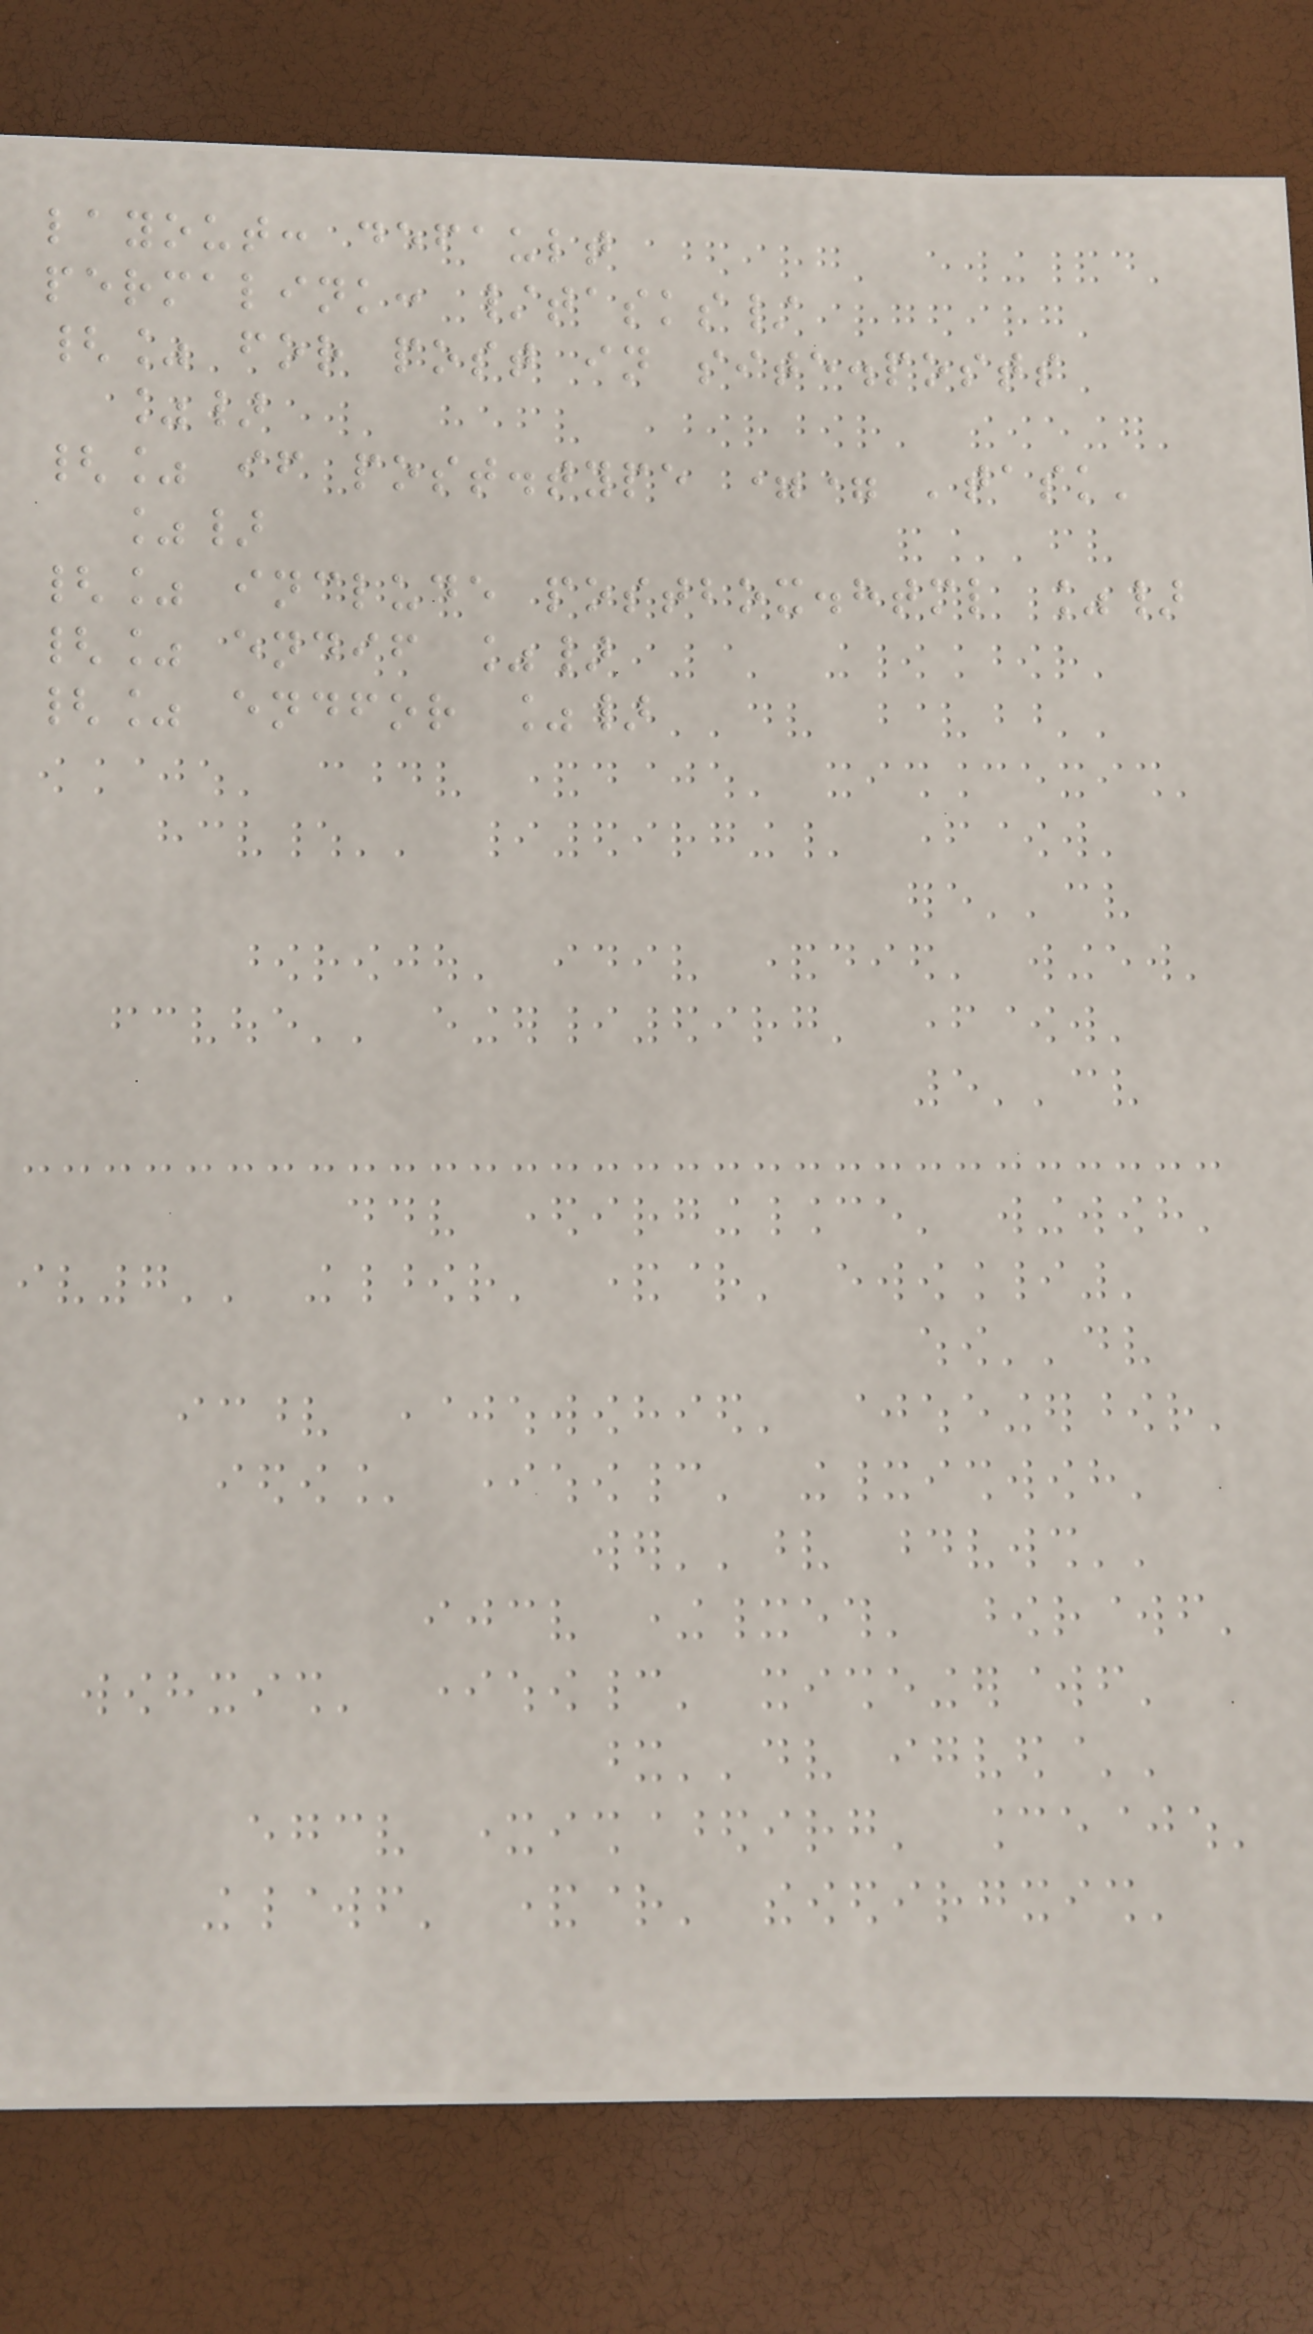layout: default
permalink: /tasks/
{% for post in site.posts
%}
{% if post.type == 'task'
%}
{% include postbox.html %}
{% endif %}
{% endfor %}
